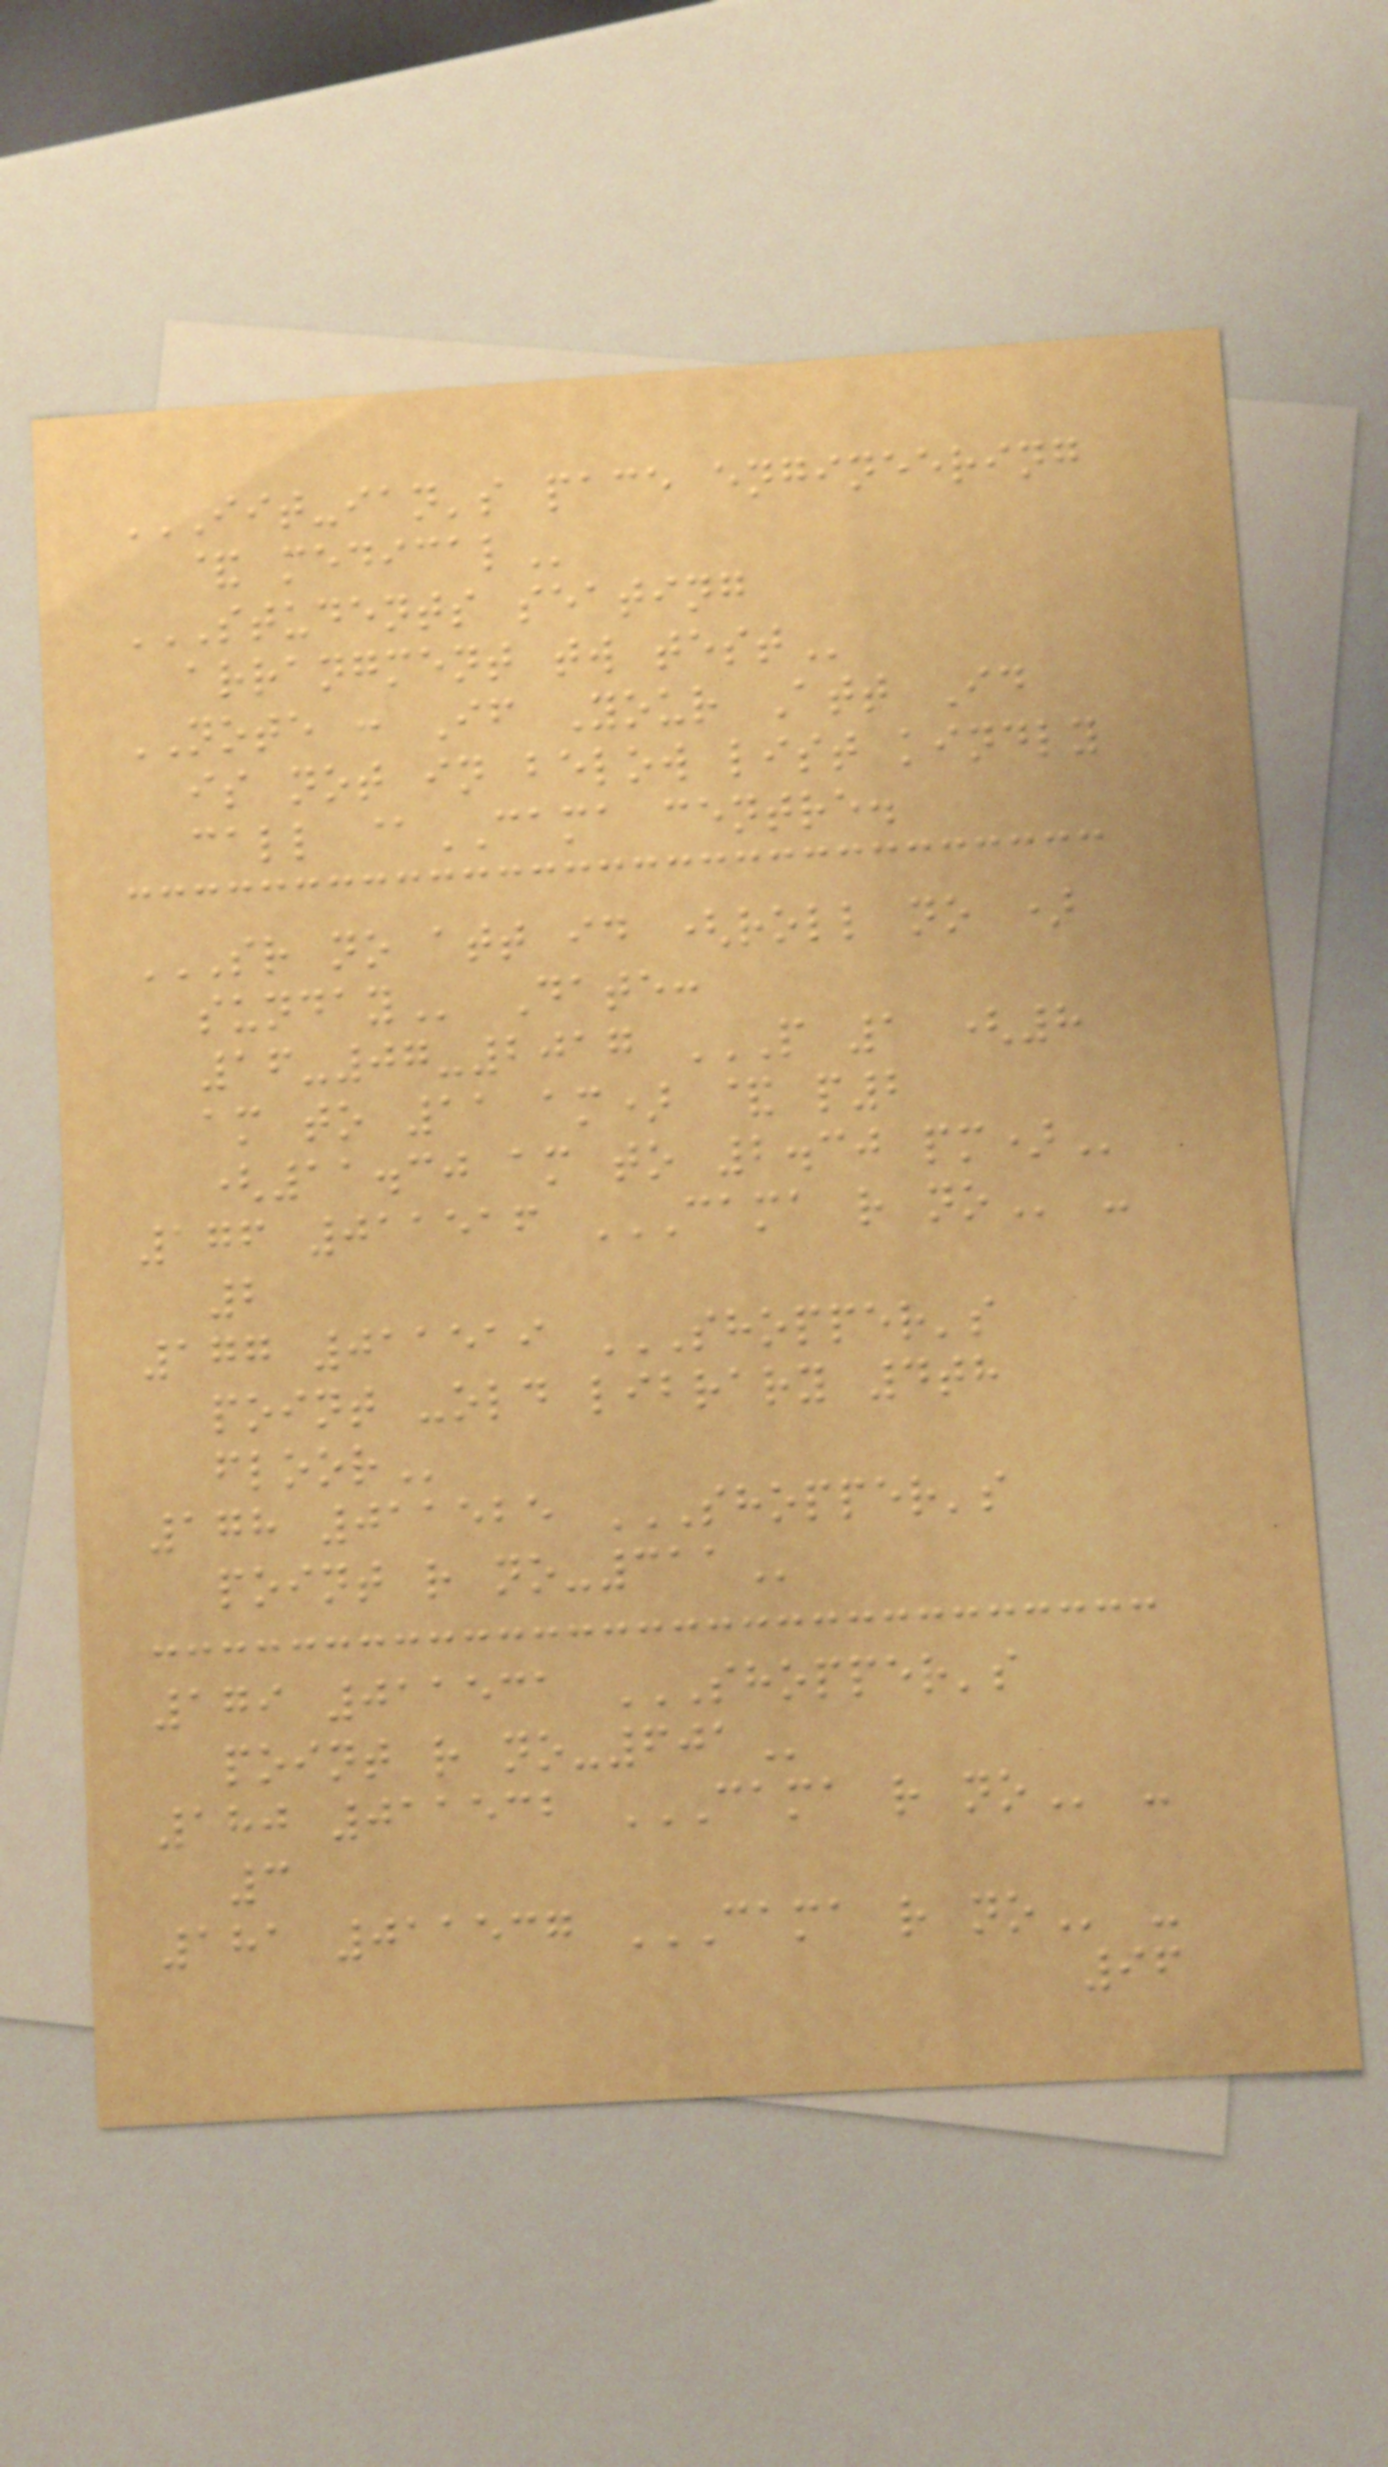IIT-IAN'S PACE ENGINEERING
& MEDICAL
STUDENTS SEATING
ARRANGMENT TW TEST
NOTE : If Your Att Id
is not in below list kindly
call @CAMA centre.
SR NO ATT ID (ROLL NO )
SUNDAY Date:
16-07-2017 P 1 (8
AM TO 11 AM) & P2
(11.30 AM TO 2.30 PM)
176 011516 CAMA R NO -
2
177 011519 SHOPPER'S
POINT -OLD LIBRARY 4TH
FLOOR
178 011525 SHOPPER'S
POINT R NO-311
179 011531 SHOPPER'S
POINT R NO-601
180 011532 CAMA R NO -
3
181 011537 CAMA R NO -
96
